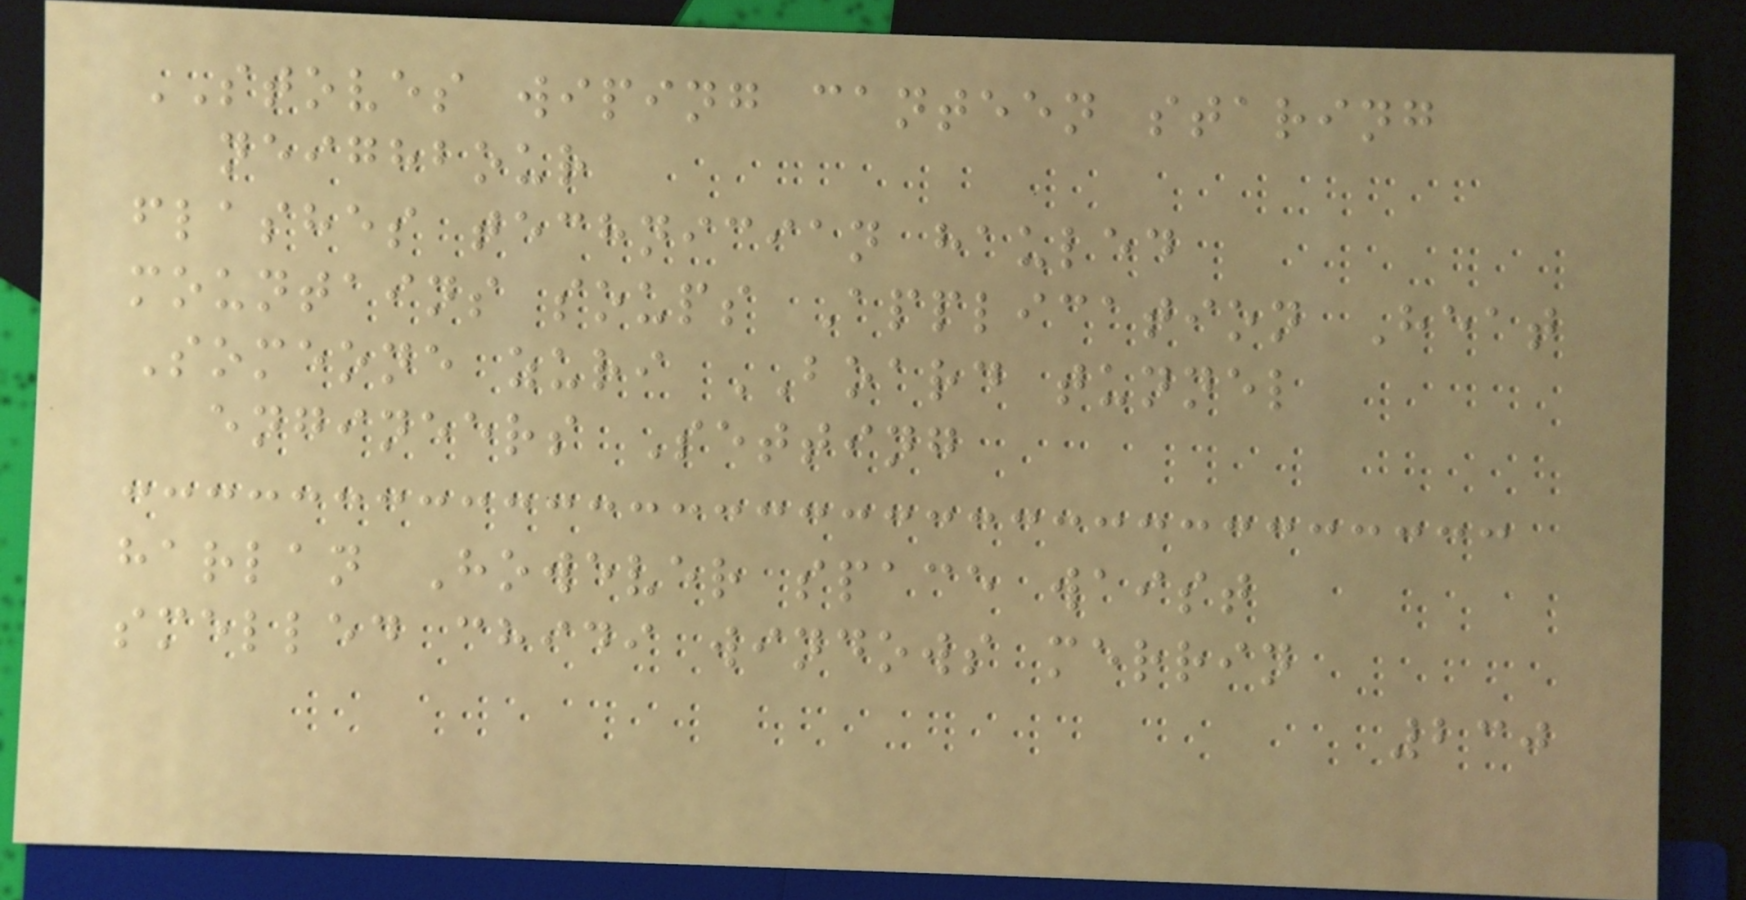STOVES wiping canteen staring
neighbour
flashes technician hauled
mountains soups Application Heat
Someone zuri BOARD tunnel
engineers Setting
harlan However space waist
smelled chidi windows merrin
230
